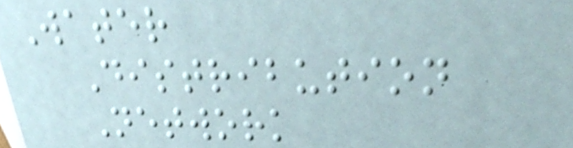Water
Distribution
Network
